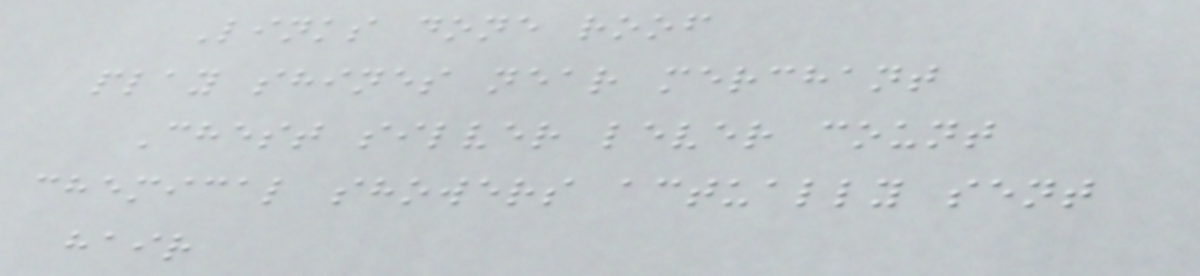Links done roof
play shines near merchant
Chest silver lever count
chemical showers actually sent
hair
